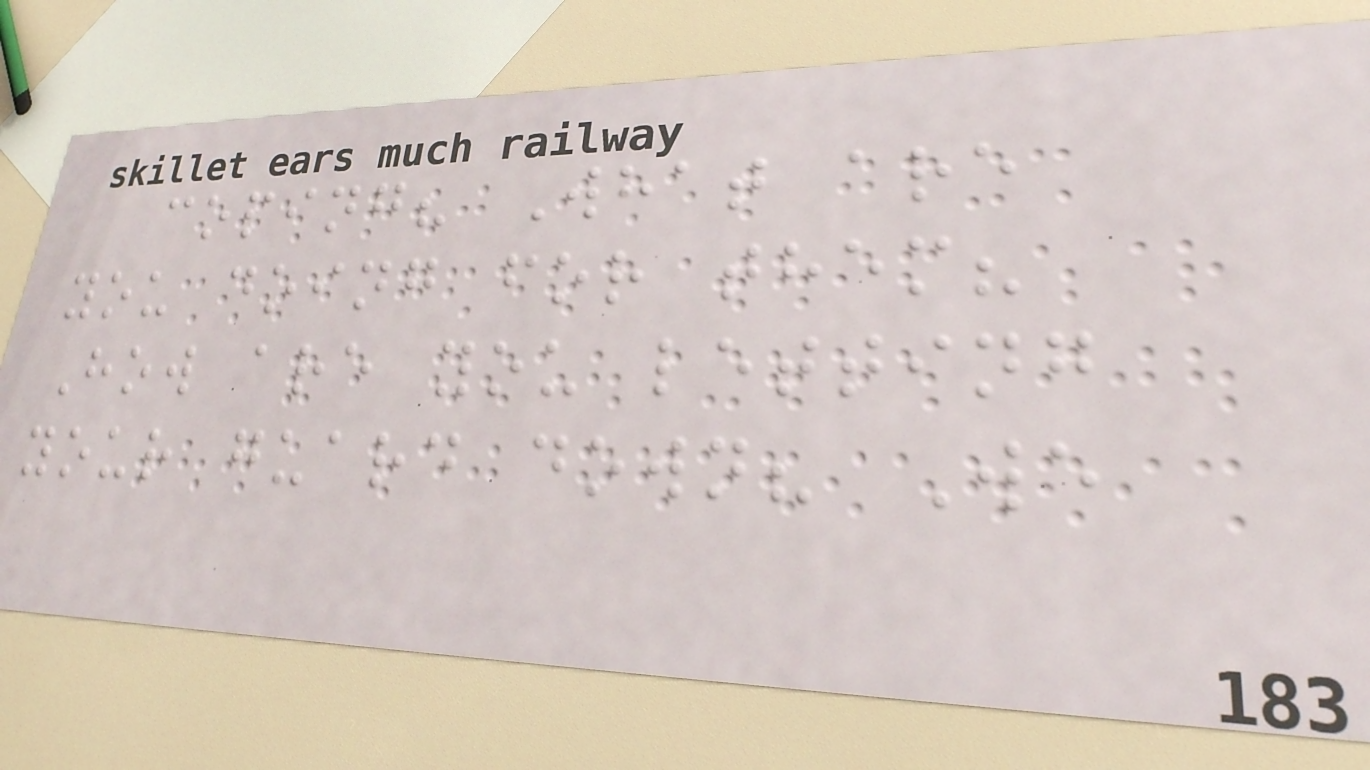coping? What are
you doing for them?
How are you letting
your guard down? We
